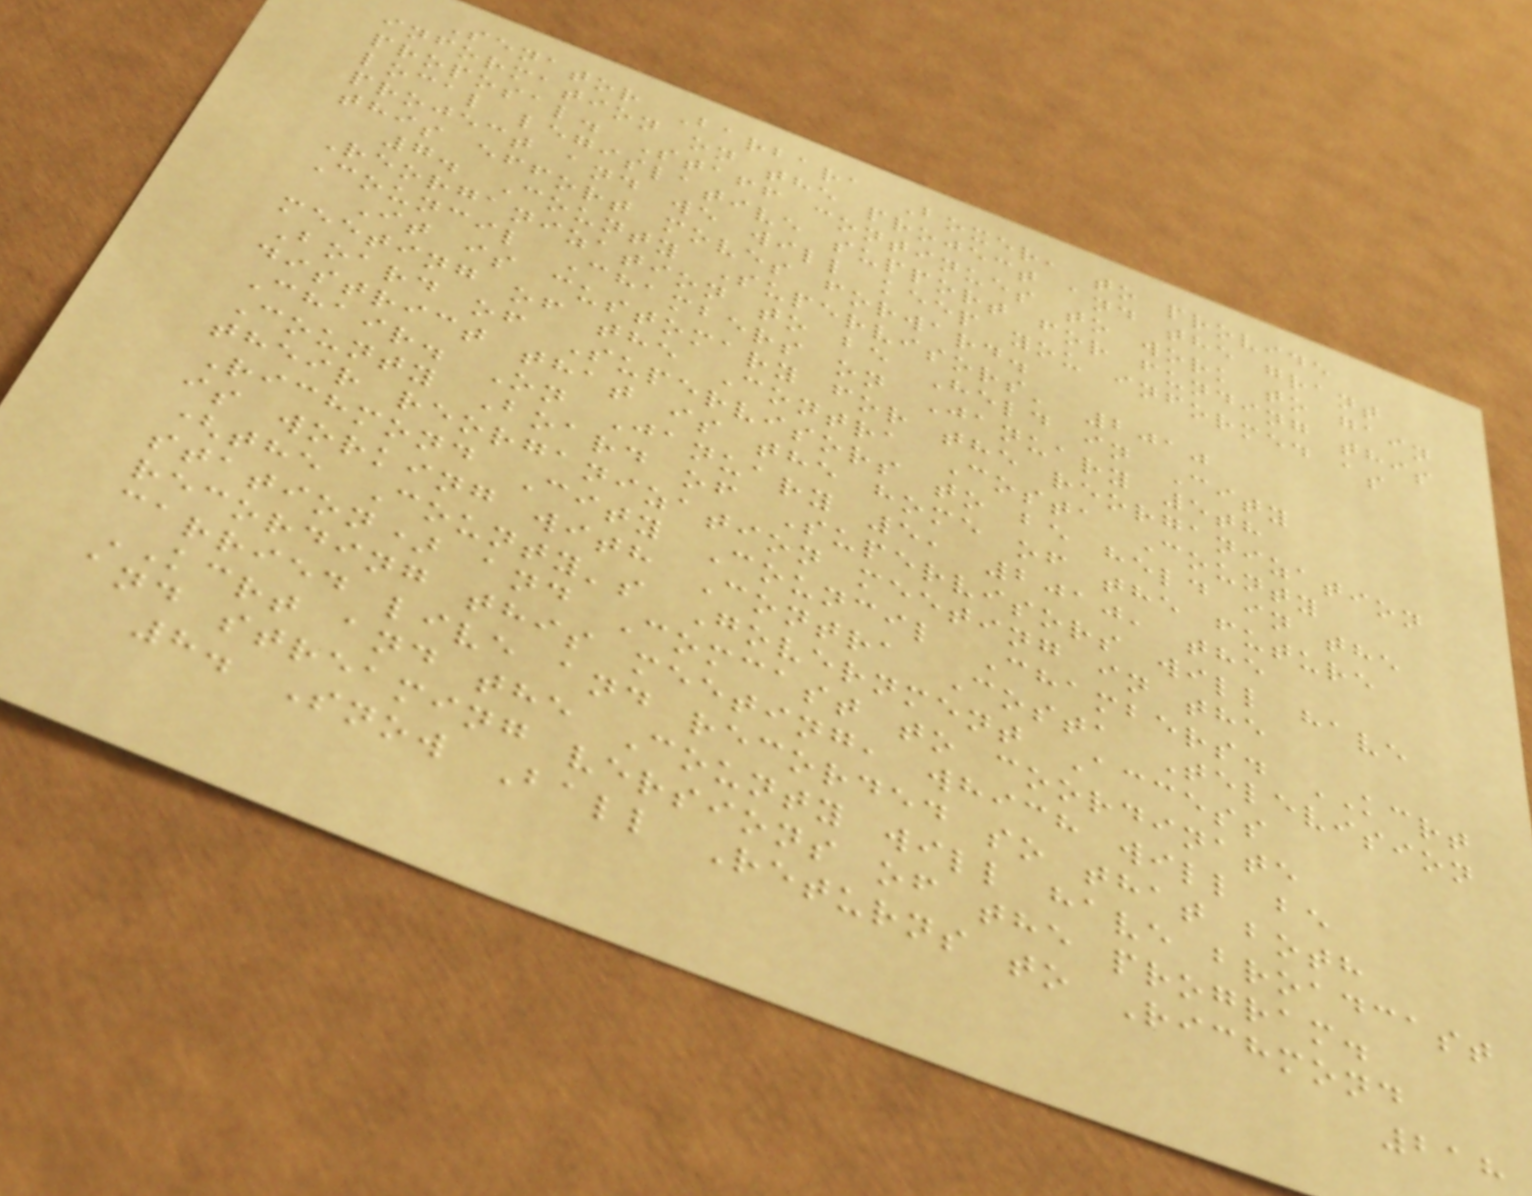Senator Barbara Boxer, to provide
information on the project and the grant
proposal. Staff continues to work to gain
local legislative support for funding this
project and we will keep you informed as
this effort moves forward.
7. County Supervisors' 2010
Reorganization to be Held in City
Council Chambers on January 5th
It is customary for the reorganization
meeting of the Contra Costa County
Board of Supervisors to be held in the
district that is the home of the future
Chair. On January 5, 2010, the
County Board of Supervisors will have
their reorganization meeting in the
Richmond City Council Chambers. KCRT
is working with Contra Costa Television
(the County's Government Access
station) and Comcast to coordinate
recording this meeting, which will be
carried live and recorded so that both
KCRT and the County will have broadcast
and streaming versions of the program.
8. Snow Ball Returns to Richmond
218
